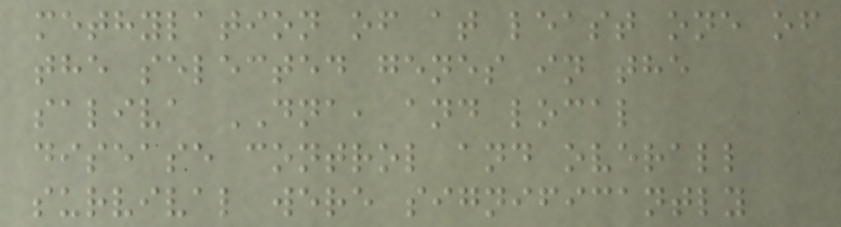methylation of at least one of
the selected genes in the
saliva DNA, and local
disease control and overall
survival were significantly
